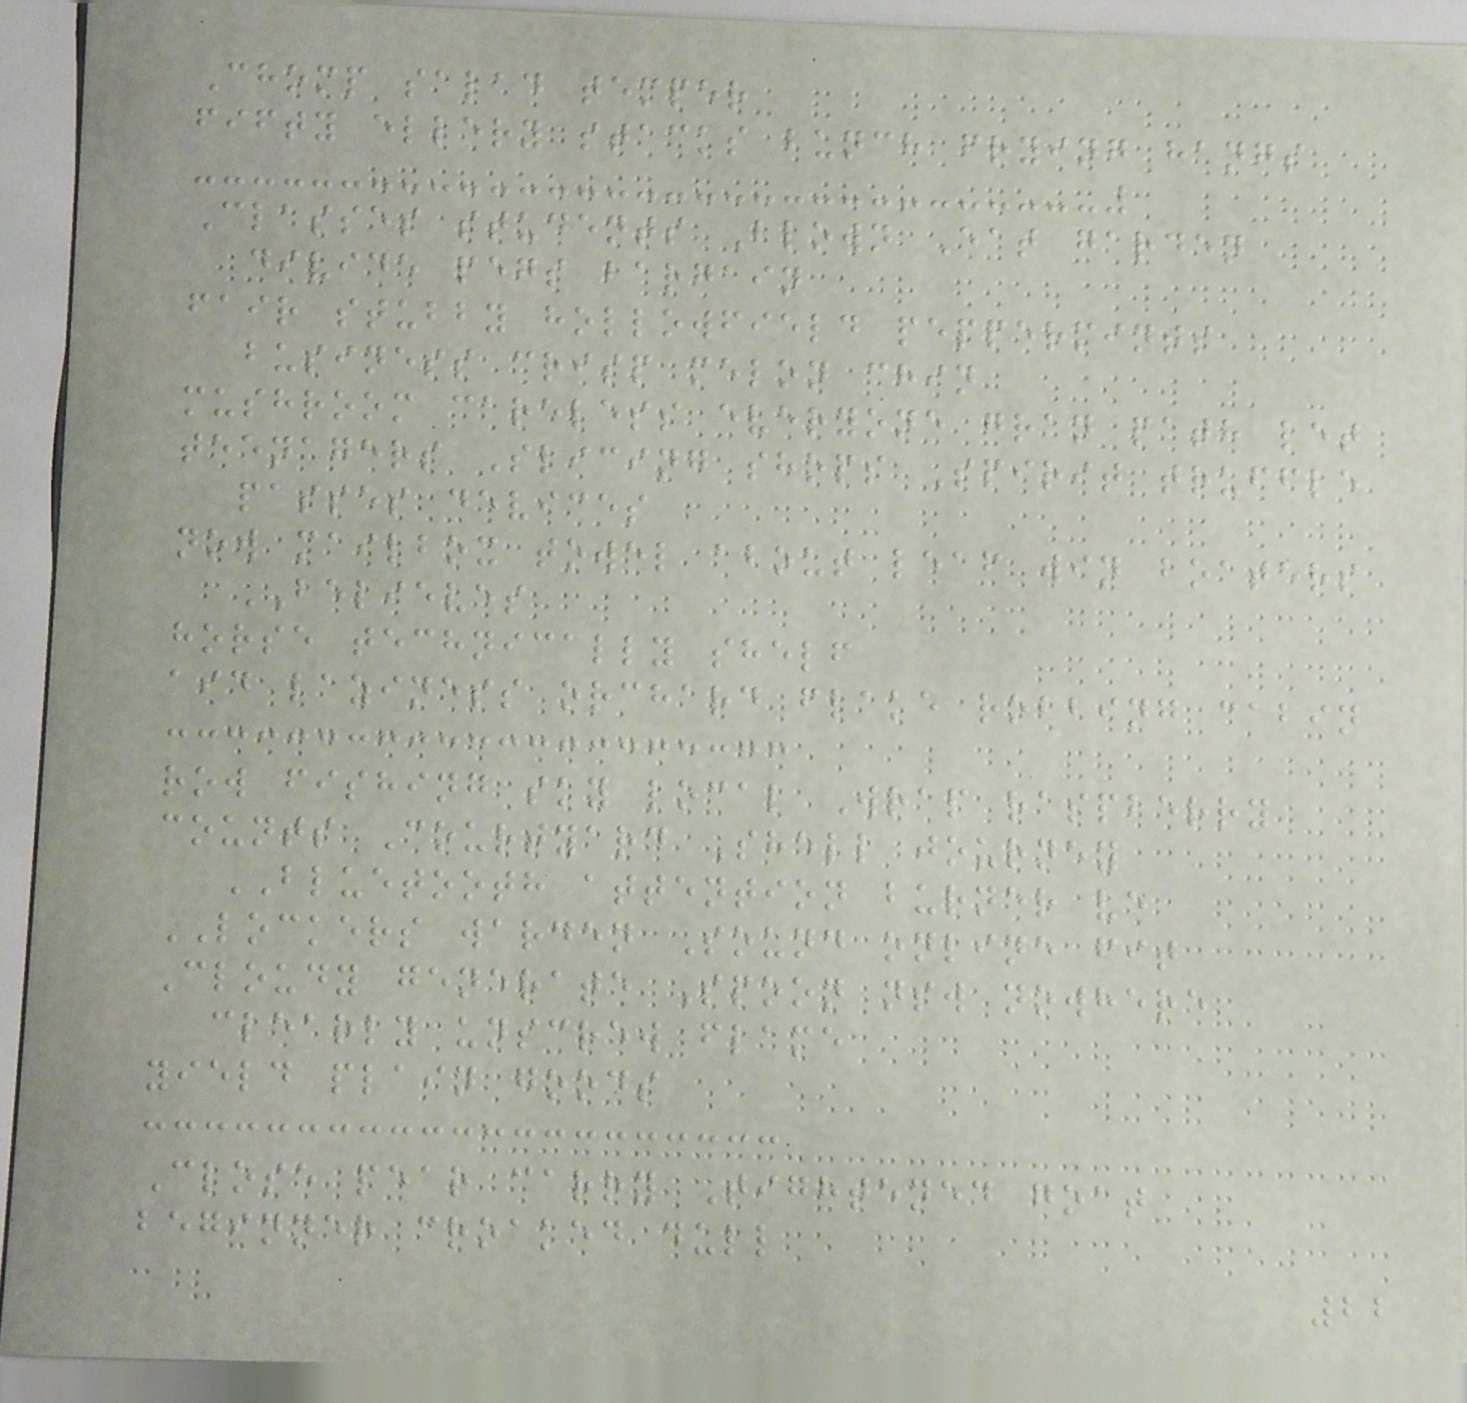Chomp salad temper
fifty ellery stacks bunch frying hangs
Classes students Blown Eat garden
divide pegs bargain
fair stubby hollowfield peppermints
business crisp melon chin
mushroom careless everyone gran path let
teenagers Slicing shops Spirit truffle
passes devices
now mailbox towel about leaf win boaters
BELIEVES
horse technically shelf
aid laziness orchard flake robbing cabin
row fishing sky local Wrap raspberry
counts Courtyard Shell journey
BLUETOOTH attention burner ve
LOCKERS warden Sound online fit
Cloudy generate Spoon nsw nowhere
clearly unscrew flame
yield plain goods
Close pear carry Tightened goat
beginner croaked dull
22
